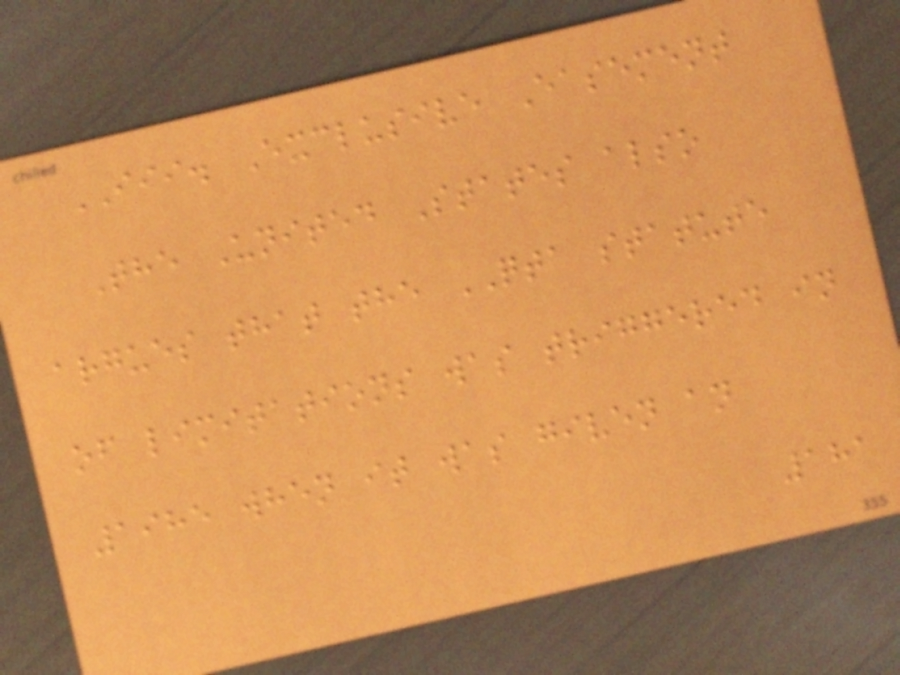III. Exclusive Easement
The United States also
argues that the QTA statute
of limitations was triggered in
1985 when it was given an
181
